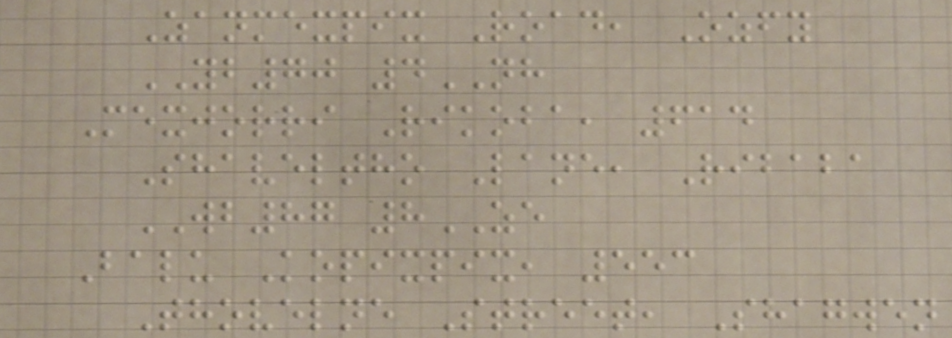Zanmexpix Road, Ozfy
YB70 4NH
Mexjorri Rikoba, 614
Shaveltho Lane, Ribaba
WB87 8ZE
Balu Kopixpix, 553
Thovelne Street, Shagwen
